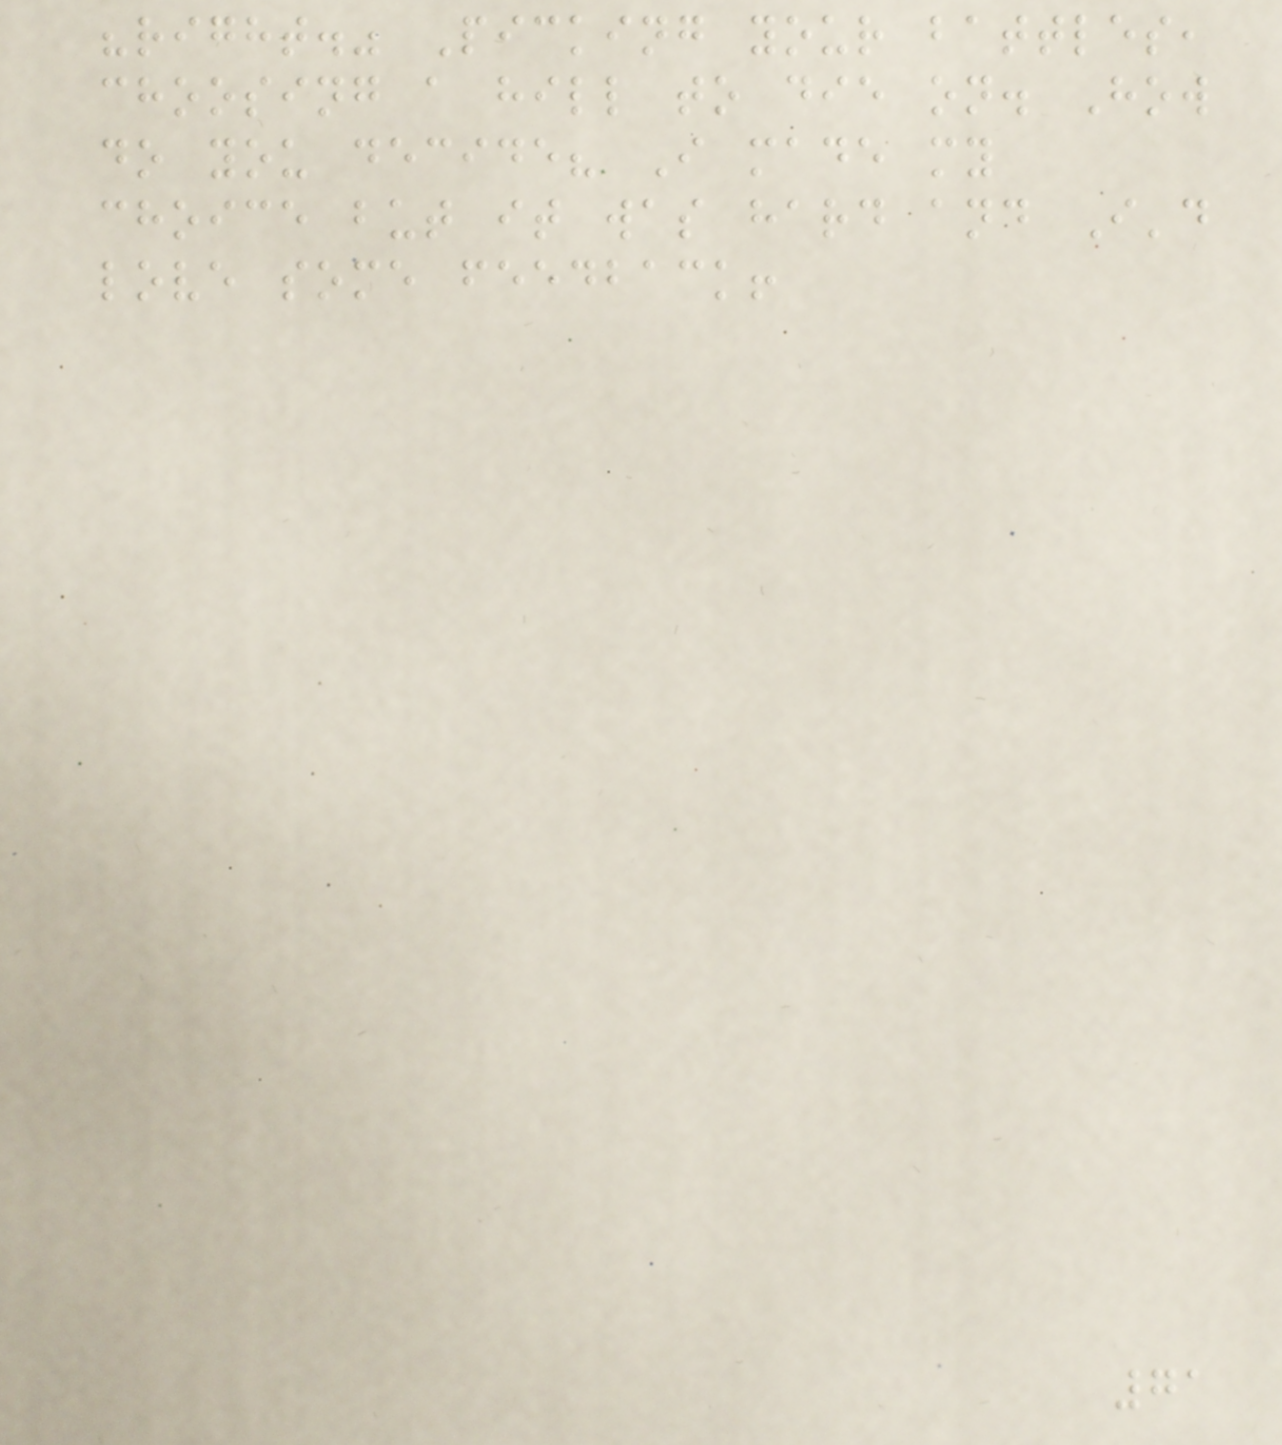"right." Picking your battles,
choosing a hill to die on. How
do you decide? I made my
choice but it was hard and I'd
love some feedback!
71
